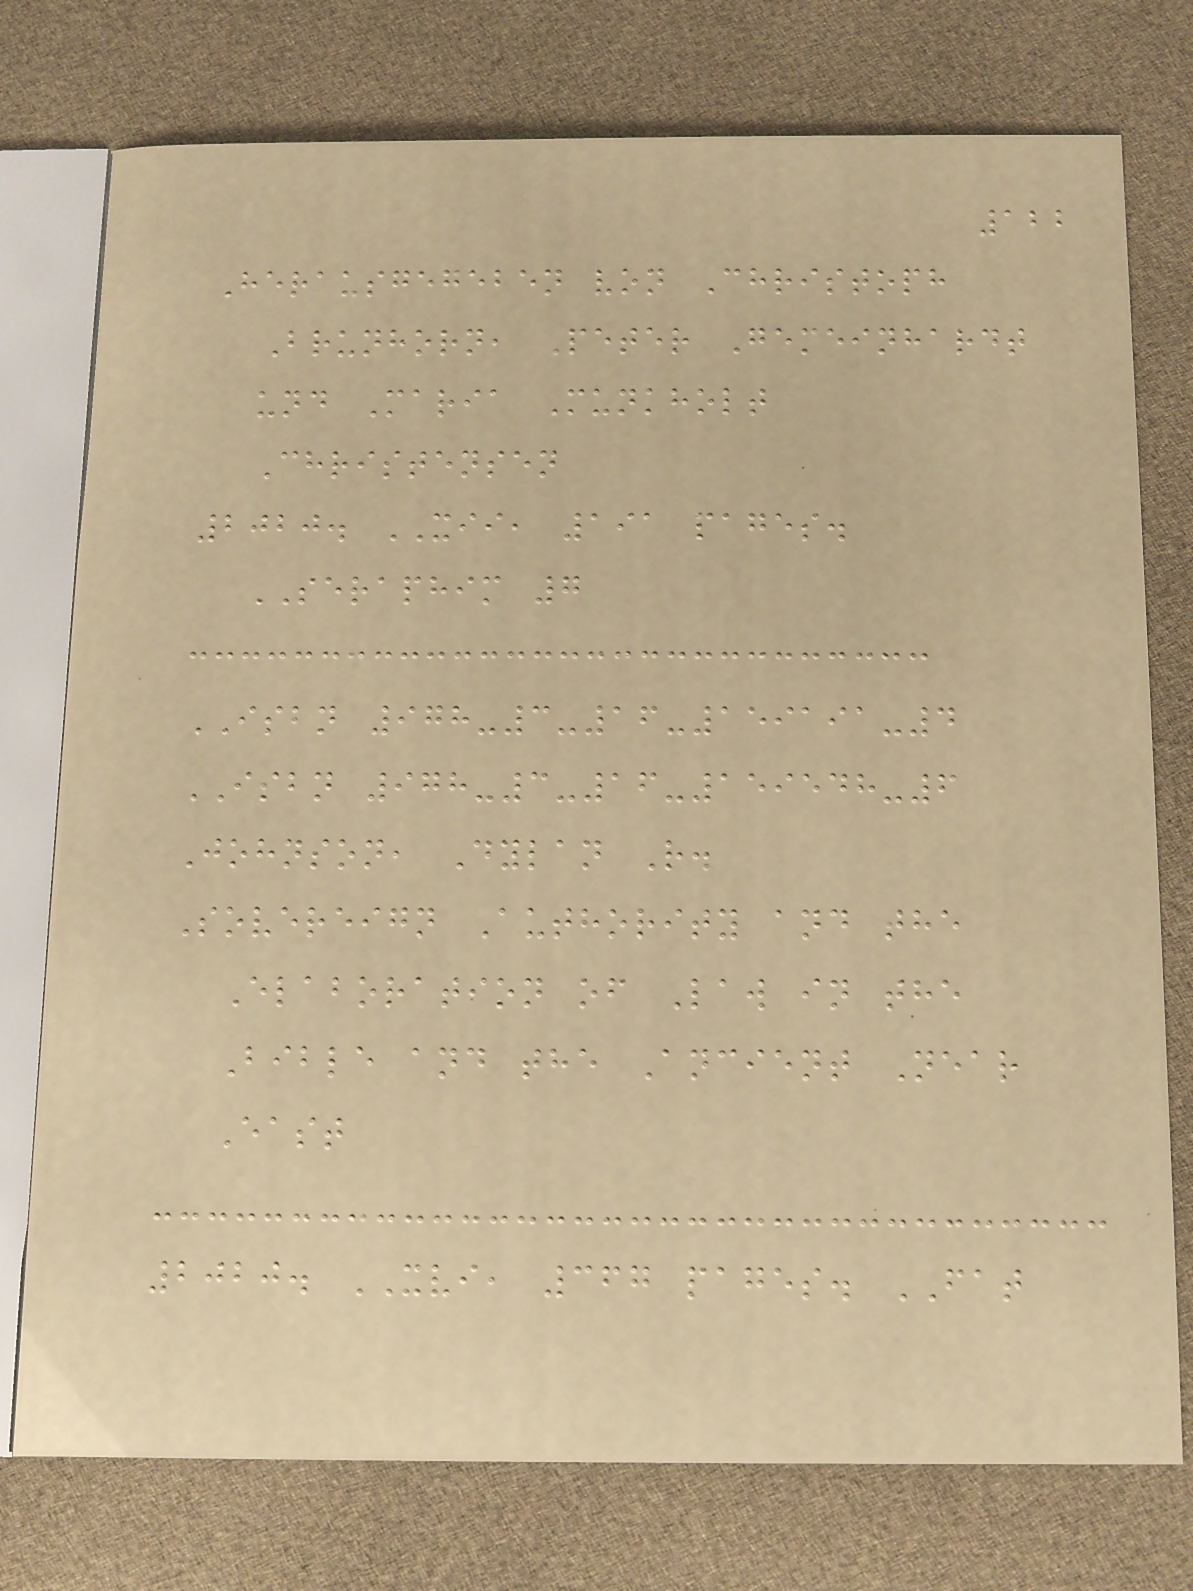122
Herausgegeben von Christoph
Brunhorn, Peter Gemeinhardt
und Maria Munkholt
Christensen
2020. XII, 191 pages.
SERAPHIM 7
ISBN 978-3-16-159191-4
ISBN 978-3-16-159548-6
Johnson, Dylan R.
Sovereign Authority and the
Elaboration of Law in the
Bible and the Ancient Near
East
2020. XVI, 367 pages. FAT
